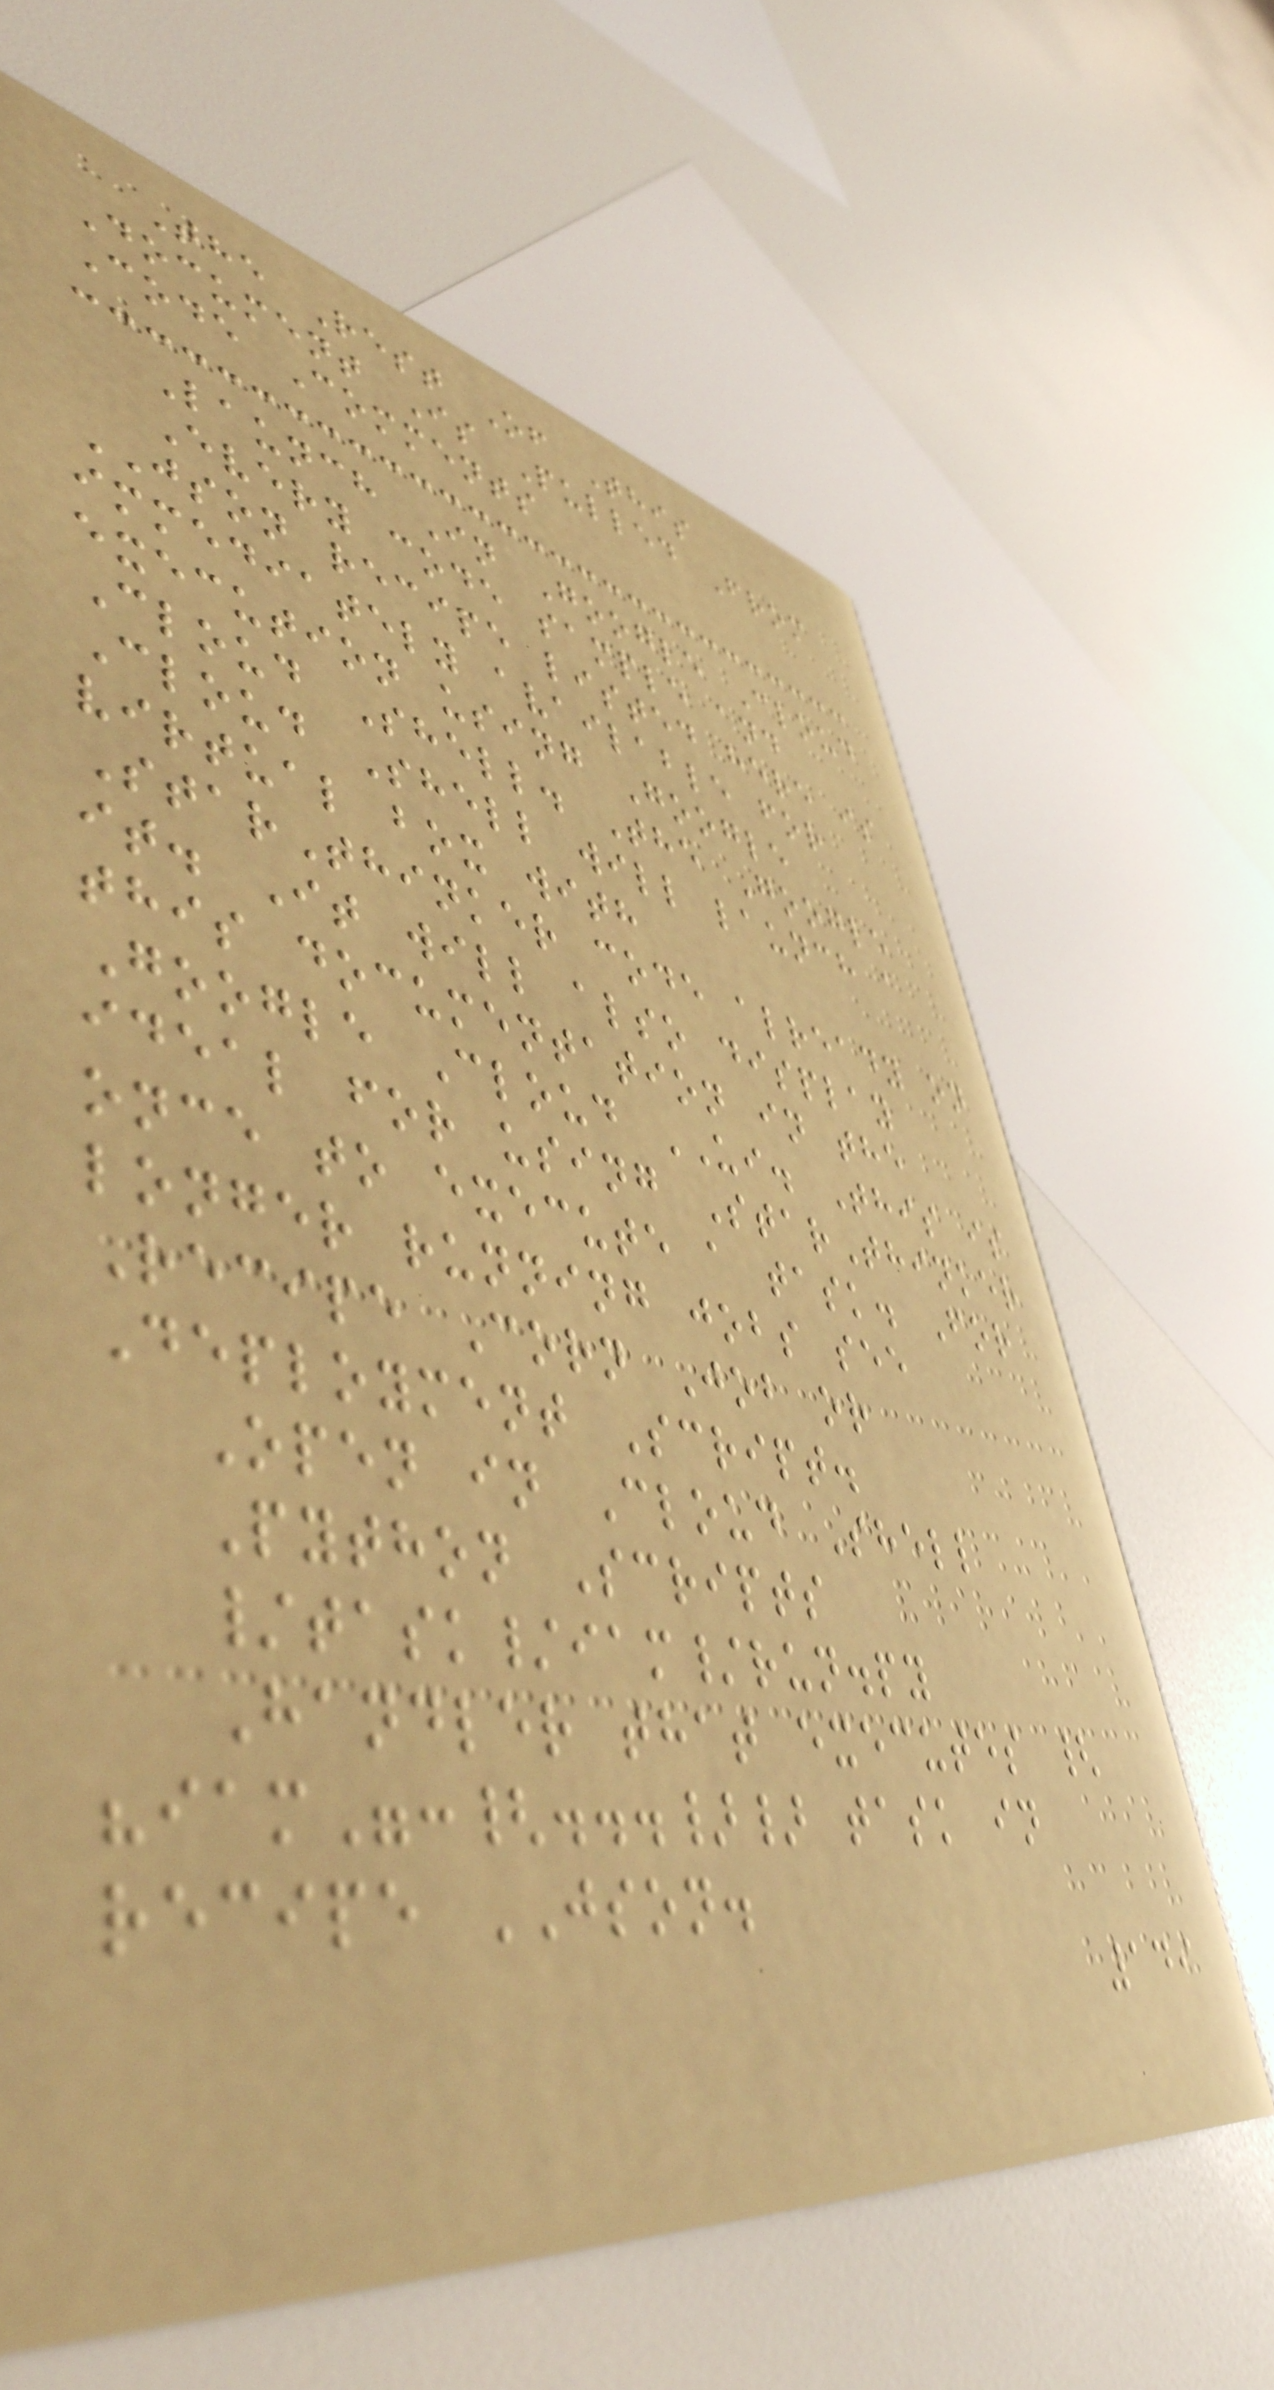The Rest Of This
Document Is Pulled From
Code Comments
Launch In Google Cloud
Every code sample and
JSON recipe listed here is
immediately available for
execution using Google
Cloud Shell. The Google
Cloud Shell will launch a
virtual box with
StarThinker code already on
it. It will also display
this documentation in the
Google Cloud UI. This is
ideal for using StarThinker
once to execute a task. For
longer running jobs see
Recipe Corn Job or
Deployment Script.
Open in Cloud Shell
Python Scripts
/task/iam/run.py
Handler that executes {
"iam":{...}} task in
recipe JSON.
149
